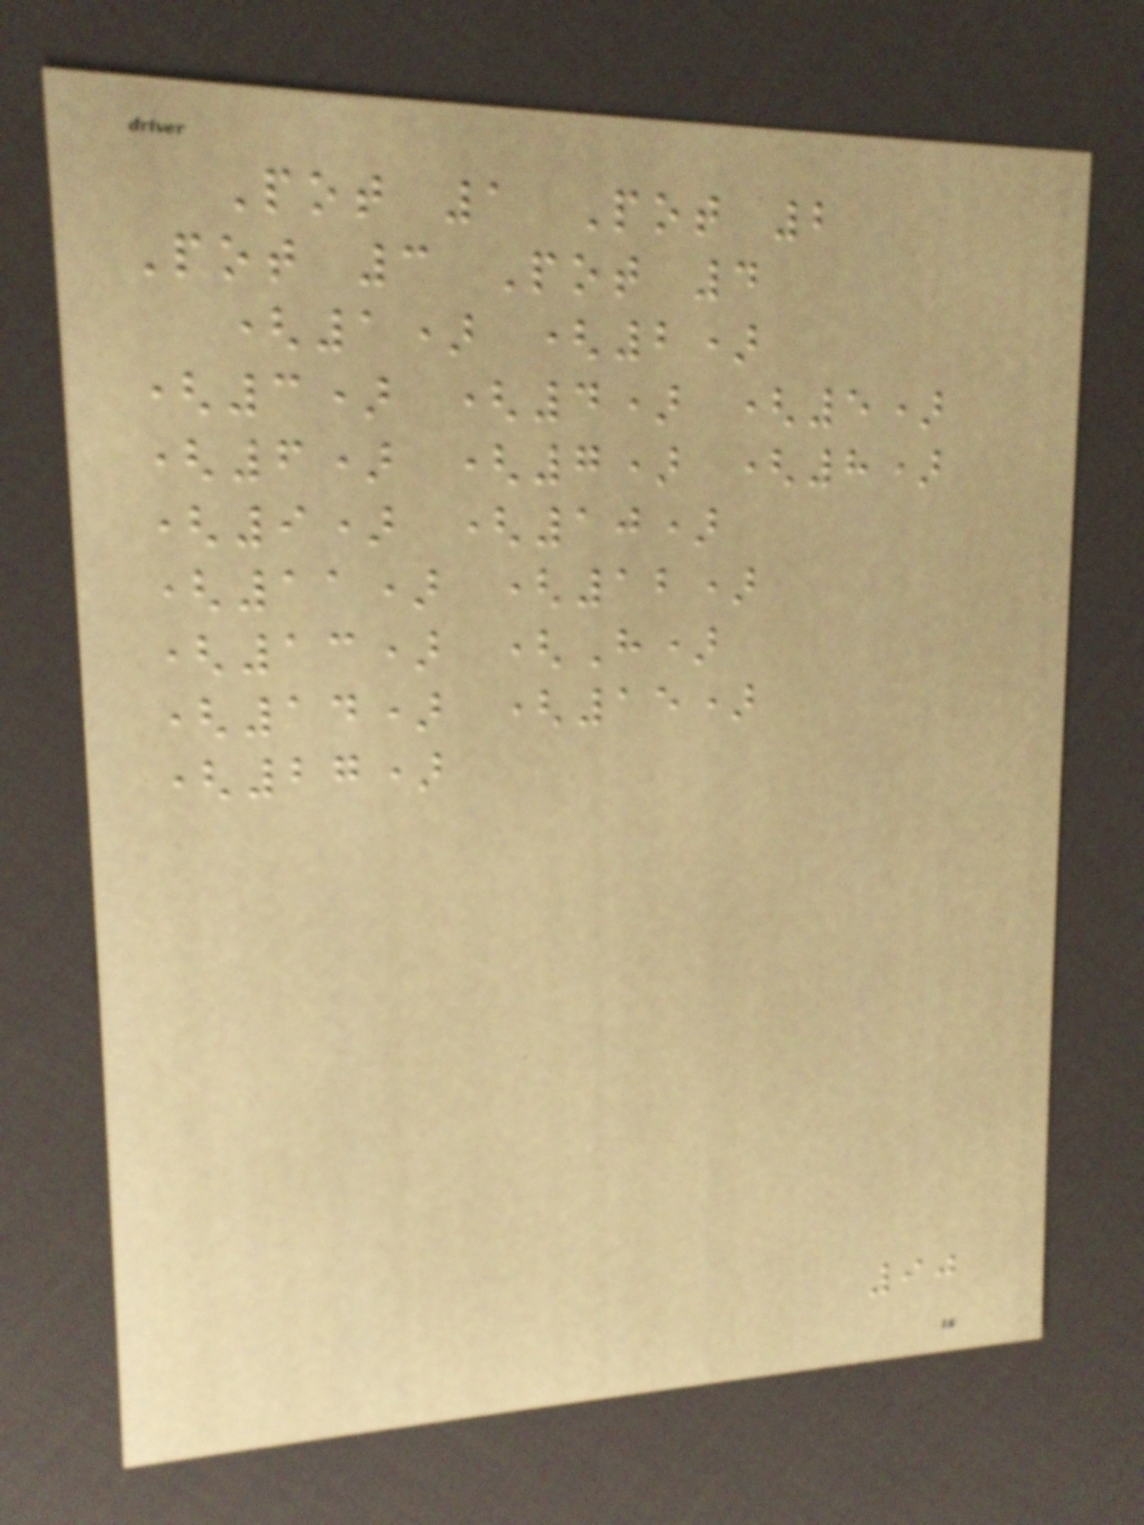Pot 1 Pot 2
Pot 3 Pot 4
(1) (2)
(3) (4) (5)
(6) (7) (8)
(9) (10)
(11) (12)
(13) (H)
(14) (15)
(27)
90
